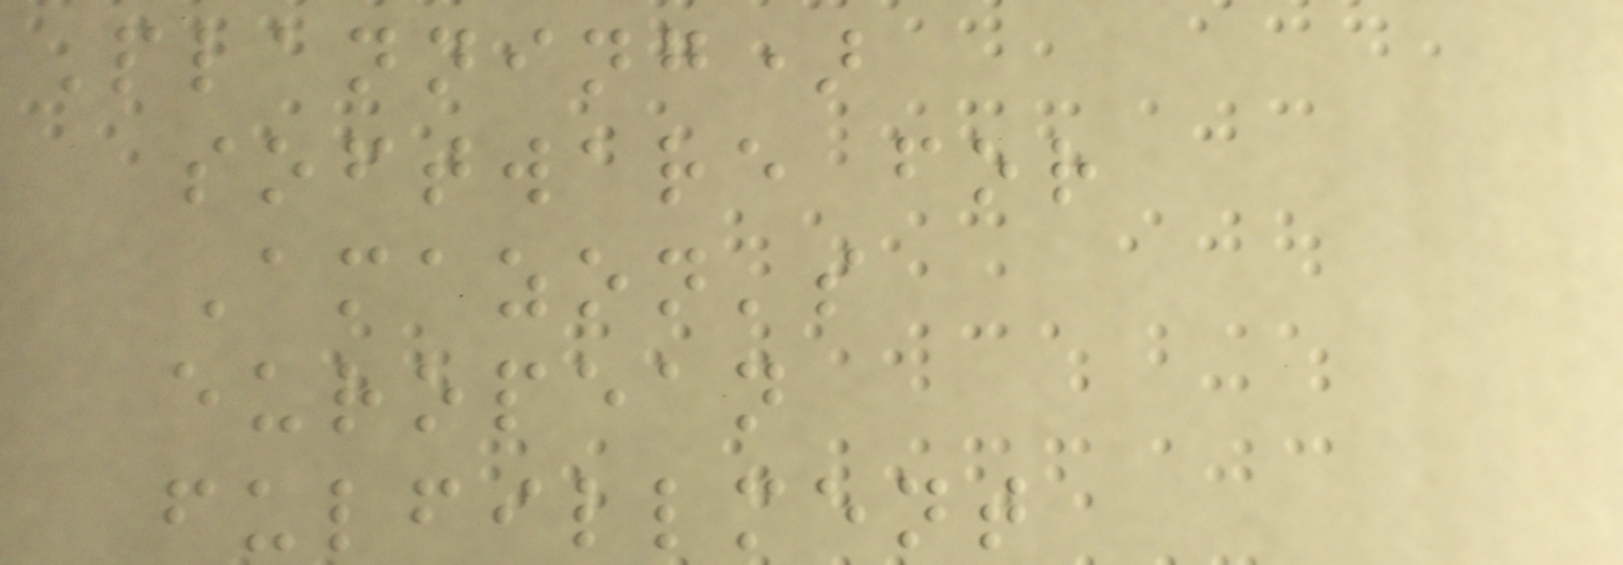Planning)
software for
Amazon's
european
fulfillment
